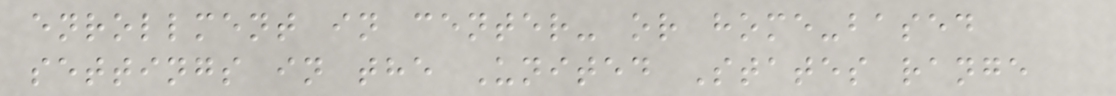enrollment in center- or home-based
settings in the United States range
